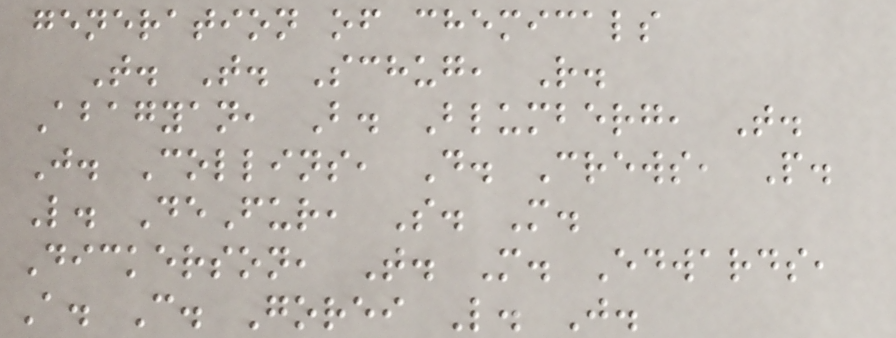generation of chemicals
T. T. Schug, R.
Abagyan, B. Blumberg, T.
J. Collins, D. Crews, P.
L. DeFur, S. M.
Dickerson, T. M. Edwards,
A. C. Gorei L. J.
